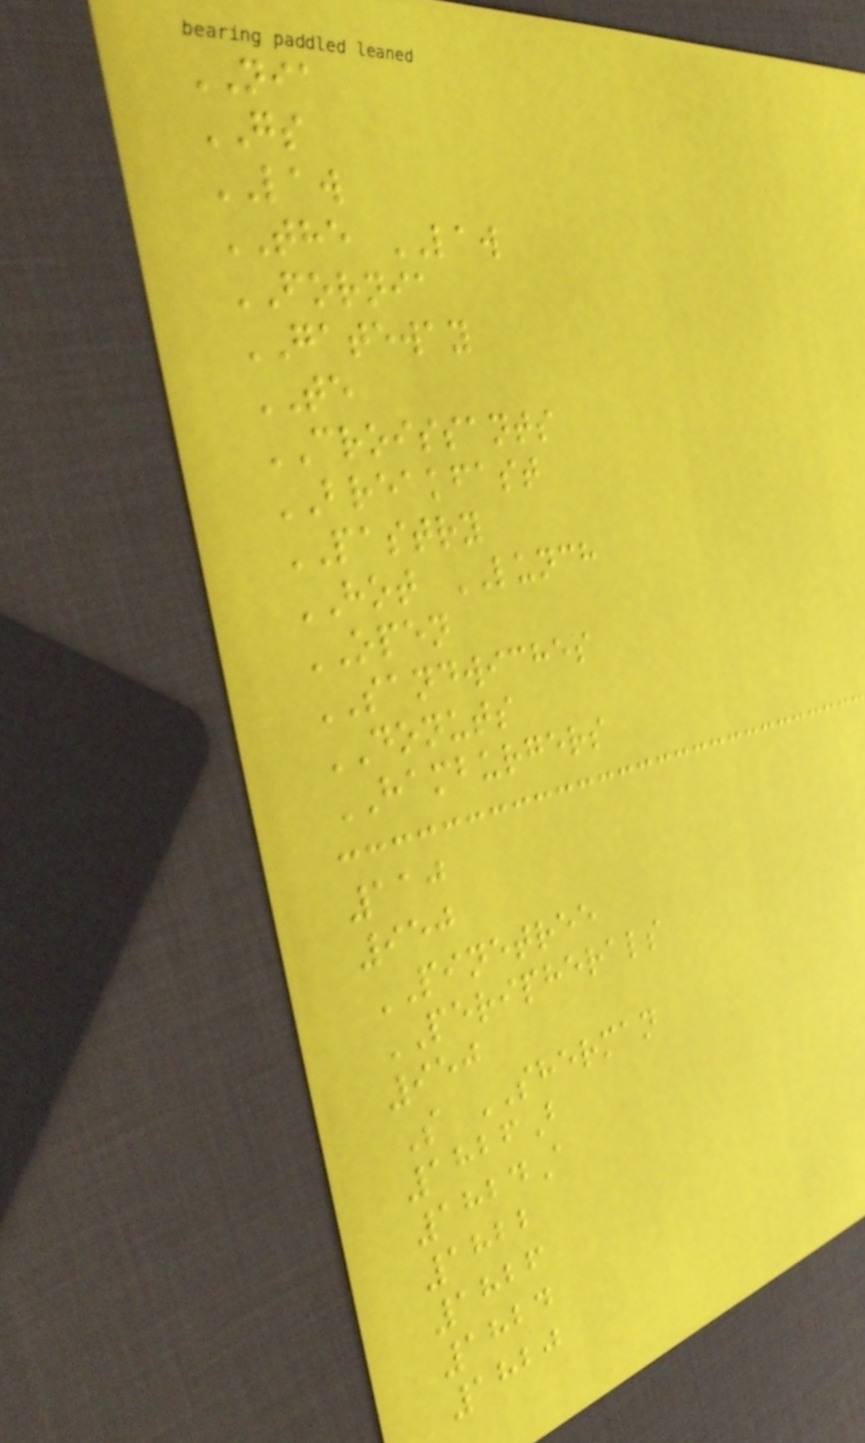NIA
GS
LAW
THE LAW
FORNIA
GATEWAY
TE
CROISSANTS
BREAKFAST
PASTRY
HOT LUNCH
OPEN
SANDWICHES
DONUTS
HAMBURGERS
110
950
PINETREE
PERIPHERALS
950
S SHERMAN
1826B
1824A
1822
1826
1824
1820
